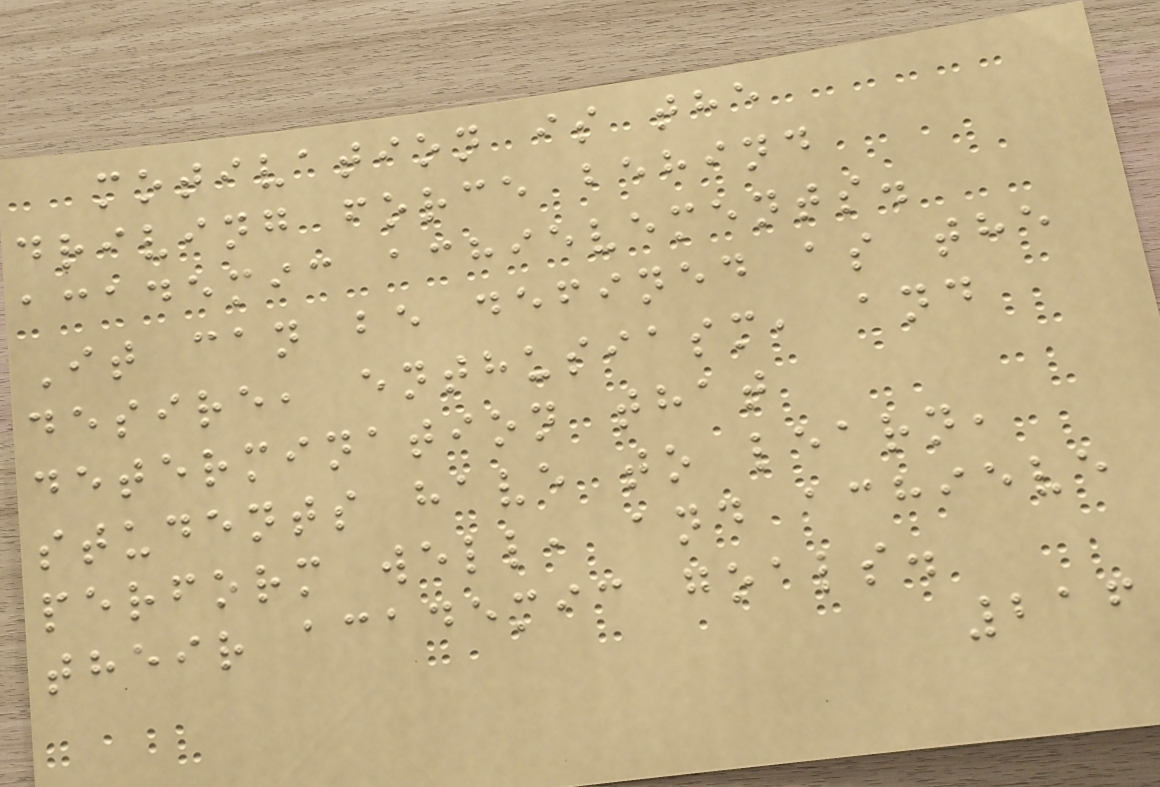motivation is the
driving force behind
academic achievements.
It can be defined as the
desire, enthusiasm, and
determination that
students have to learn,
perform well, and achieve
their academic goals.
216
